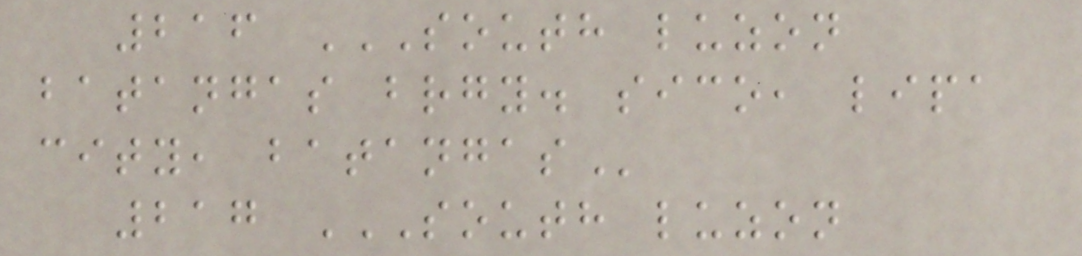216 SOUTH LUZON
BATANGAS BRGY. SICO, LIPA
CITY, BATANGAS
217 SOUTH LUZON
